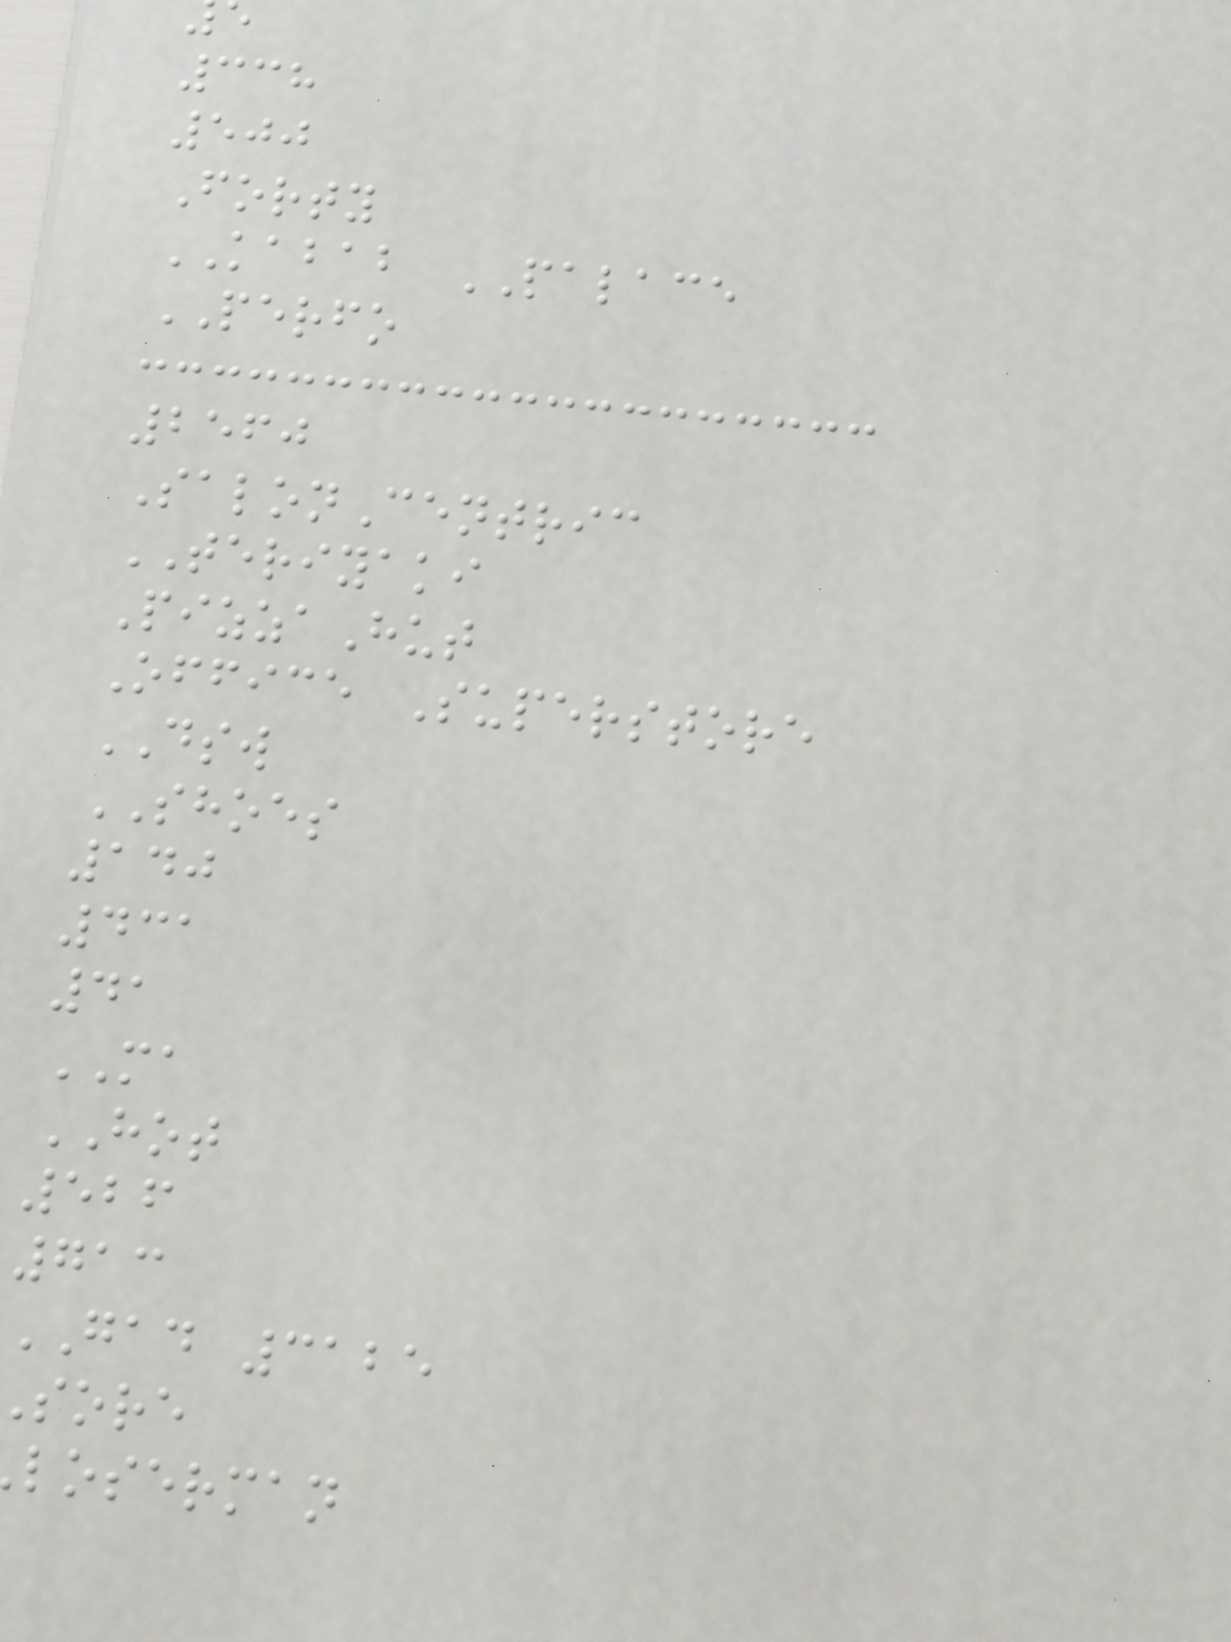338
500
Forty
KABAB PALACE
PERFO
2560
SalonCentric
TERIYAKI
PizzaHut
Office Superstore
DSW
SHOES
140
431
41
MA
HOT
526
713
GAD 3125
sore
loserman
